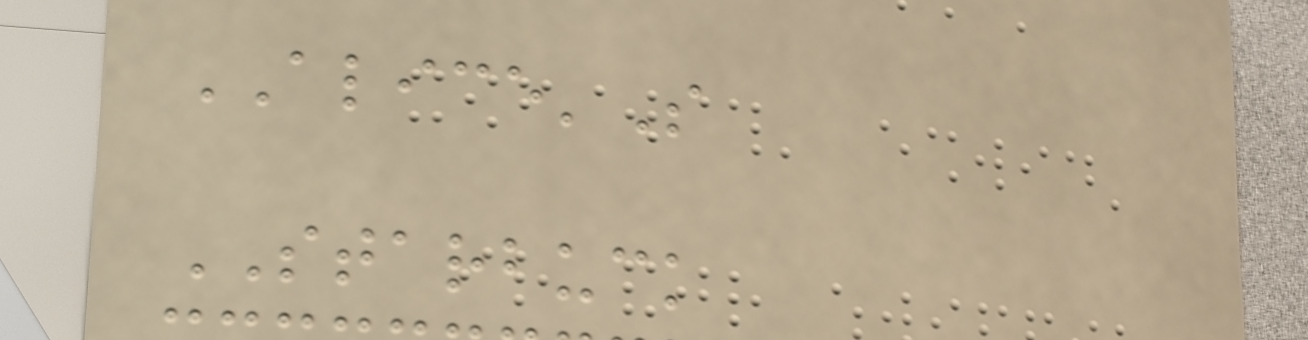ALICE'S
STARBUCK
